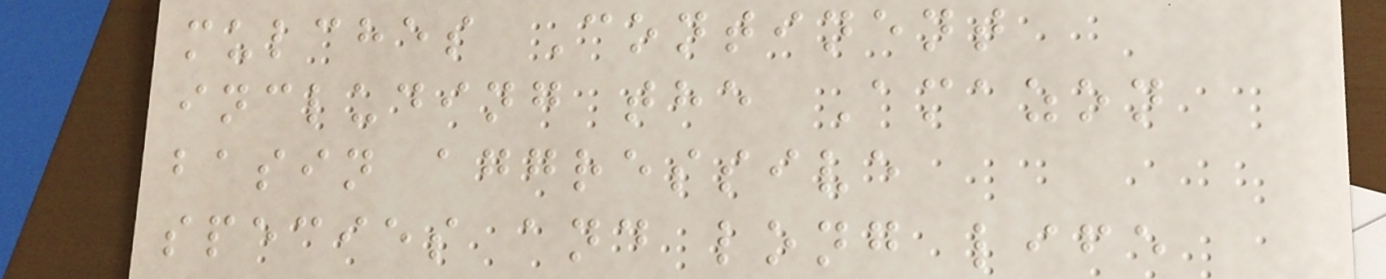mulches Continent
including the Amazon
basin aggressive
species and long life
